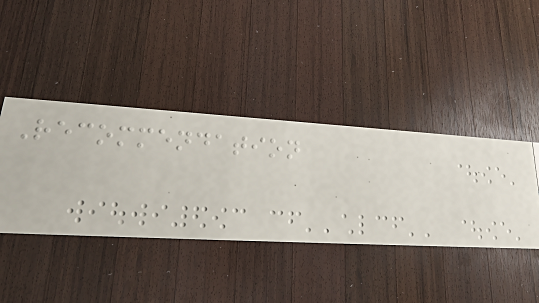Recommendation
